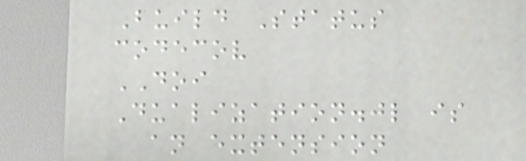Build Status
codecov
DOI
Dualization.jl is
an extension
